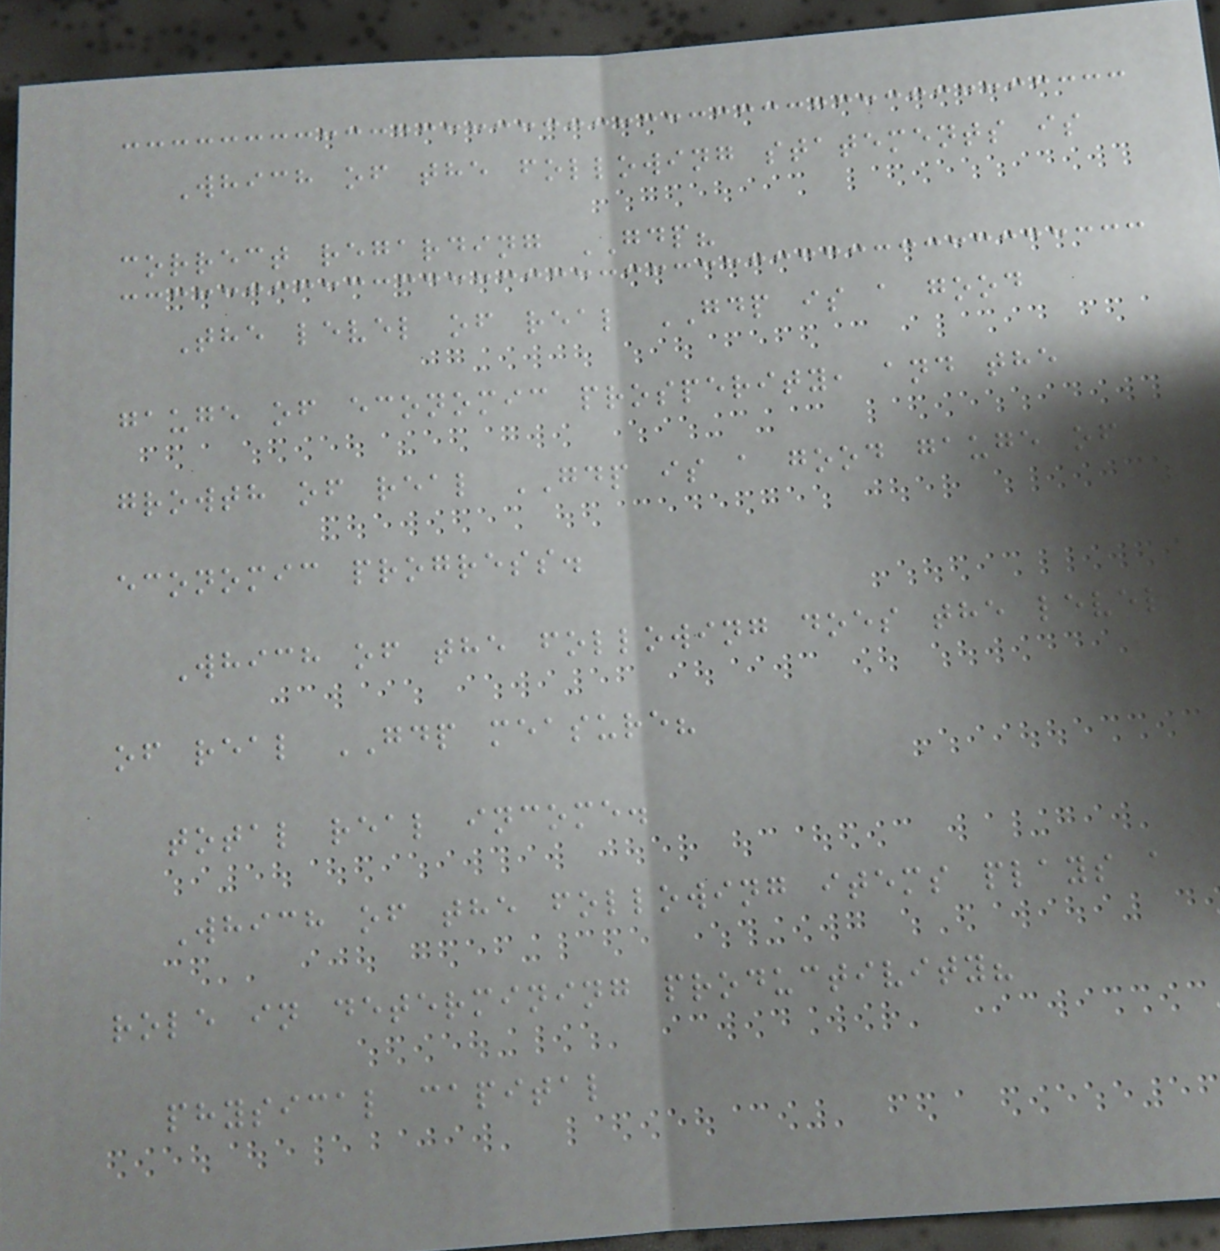Which of the following statements is
correct regarding GDP?
The level of real GDP is a good
gauge of economic prosperity, and the
growth of real GDP is a good gauge of
economic progress.
Which of the following does the level
of real GDP measure?
total real income.
Which of the following items plays a
role in determining productivity?
physical capital
